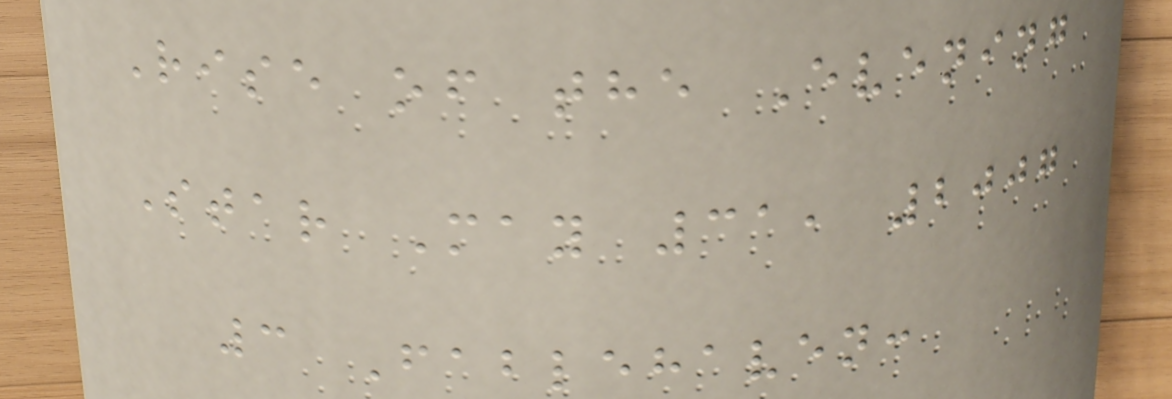Rise of the Evening
Star May 31, 2007
3 Fablehaven:
